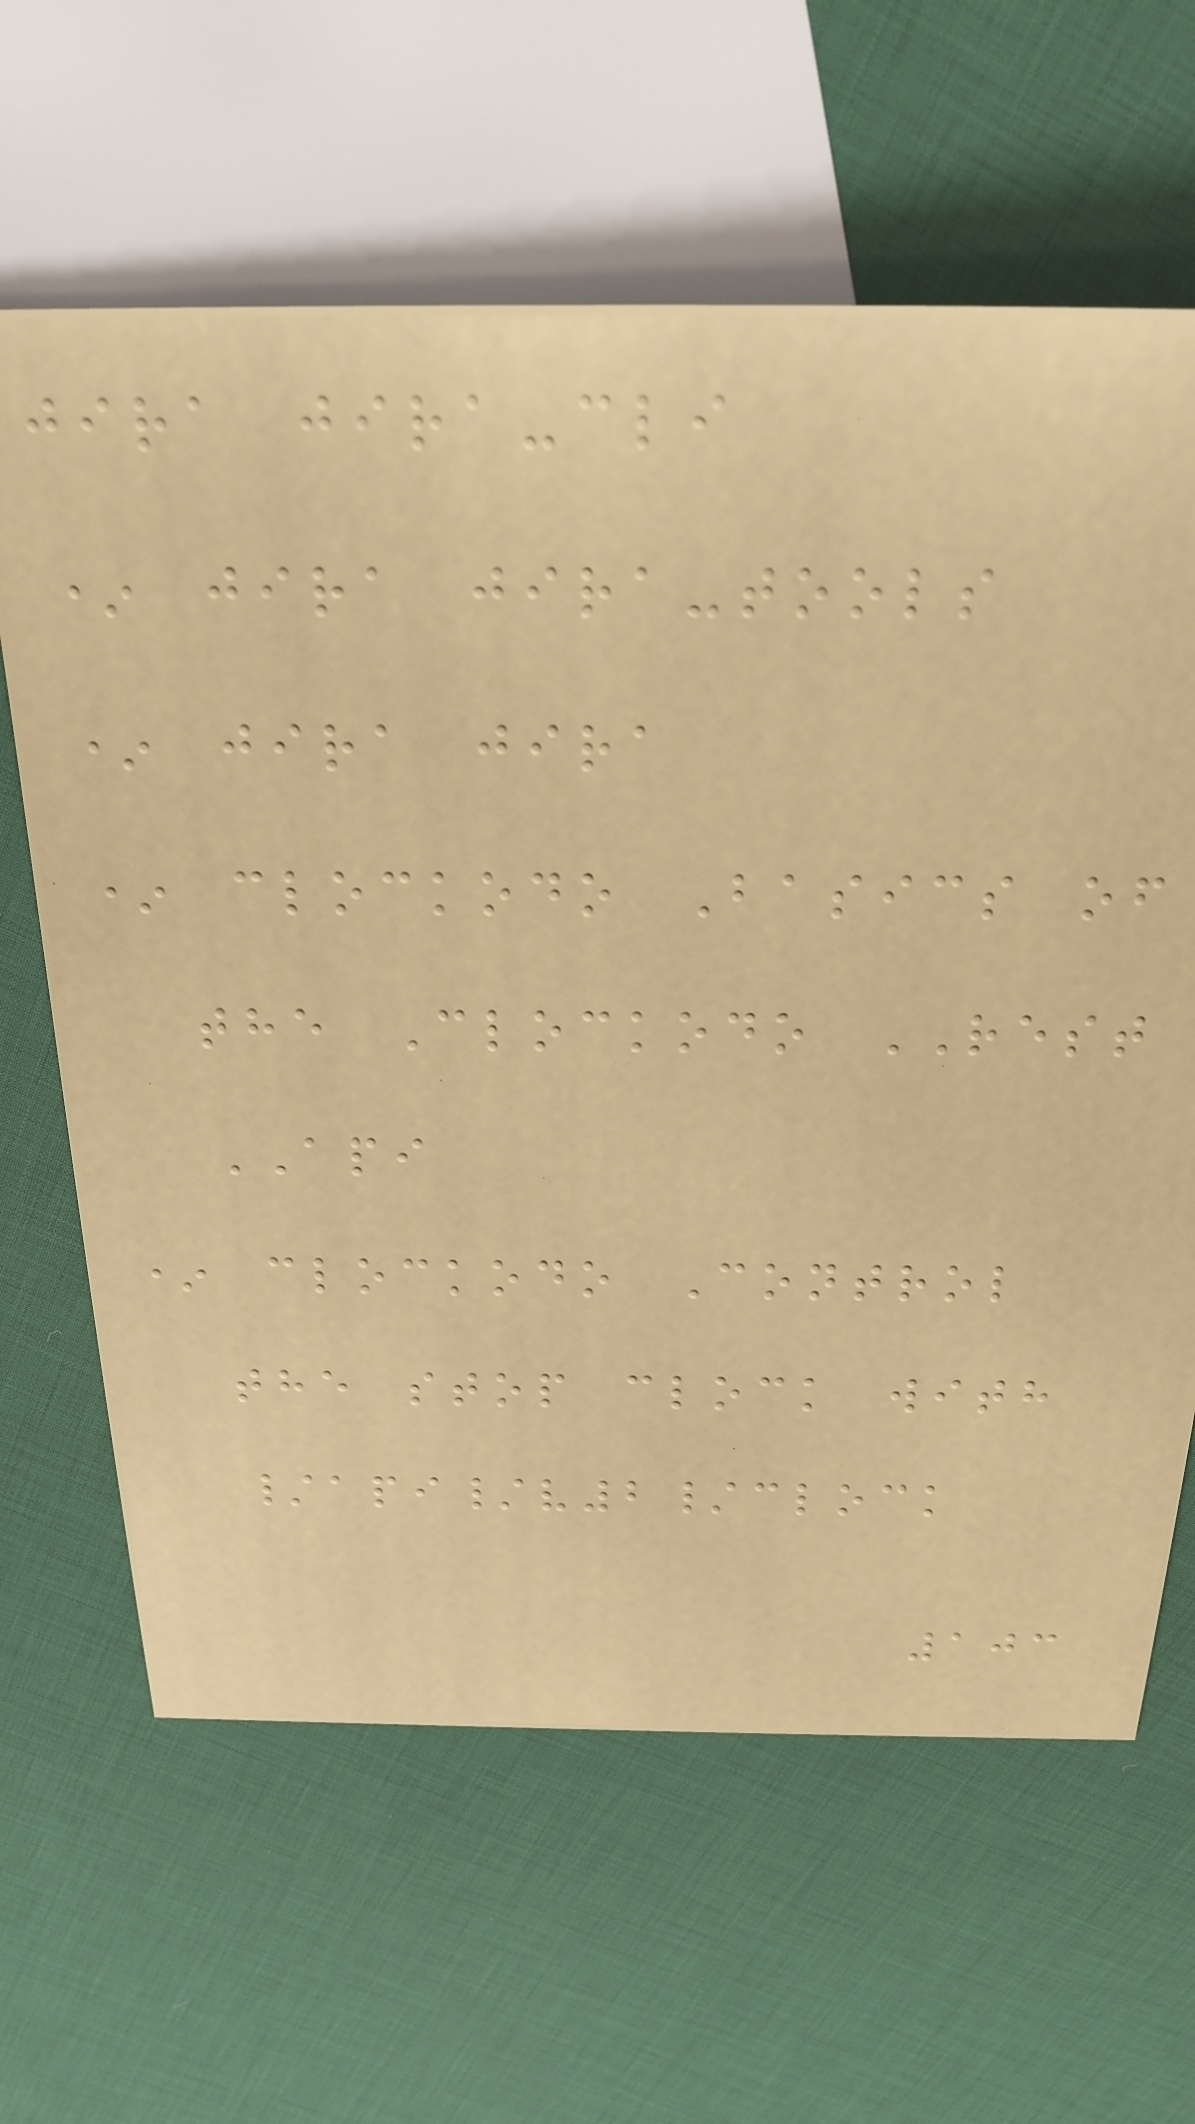jira jira-cli
* jira jira-tools
* jira jira
* clockodo Basics of
the Clockodo REST
API
* clockodo Control
the stop clock with
/api/v2/clock
103
